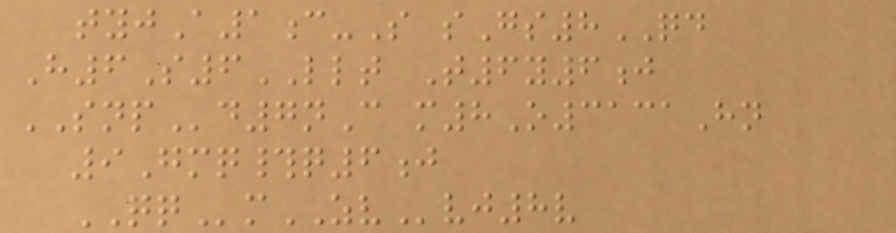tyjA1c-S sGs8QD
H6S6LLT T6y6j
SNPd7nC m8O3131Hn
9Gmq#q6j
QQmZVvj8v
